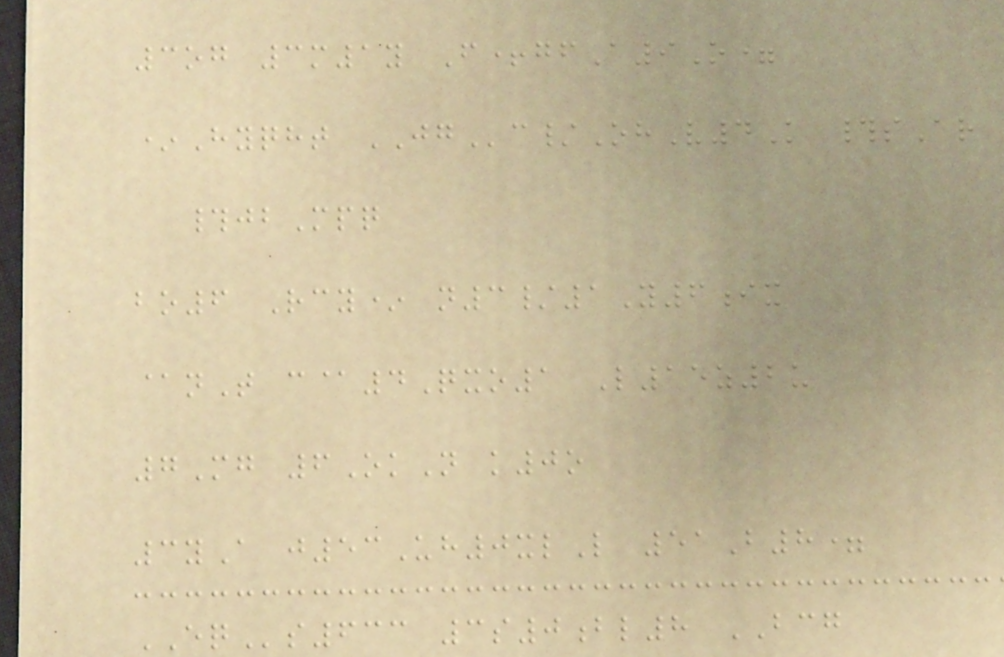3og 3m1y F+gfA9O=
*Hyqht JGc/OhV4K #sAr
#jbMpq
bo6 Rcy* n3/1Y6ix
@nT c@4Qxo1 L15z2u
7Mg 6OkN k0o
3yA j53Uh0xlL 51B8=
EQs633 3s0bl8 BCG
